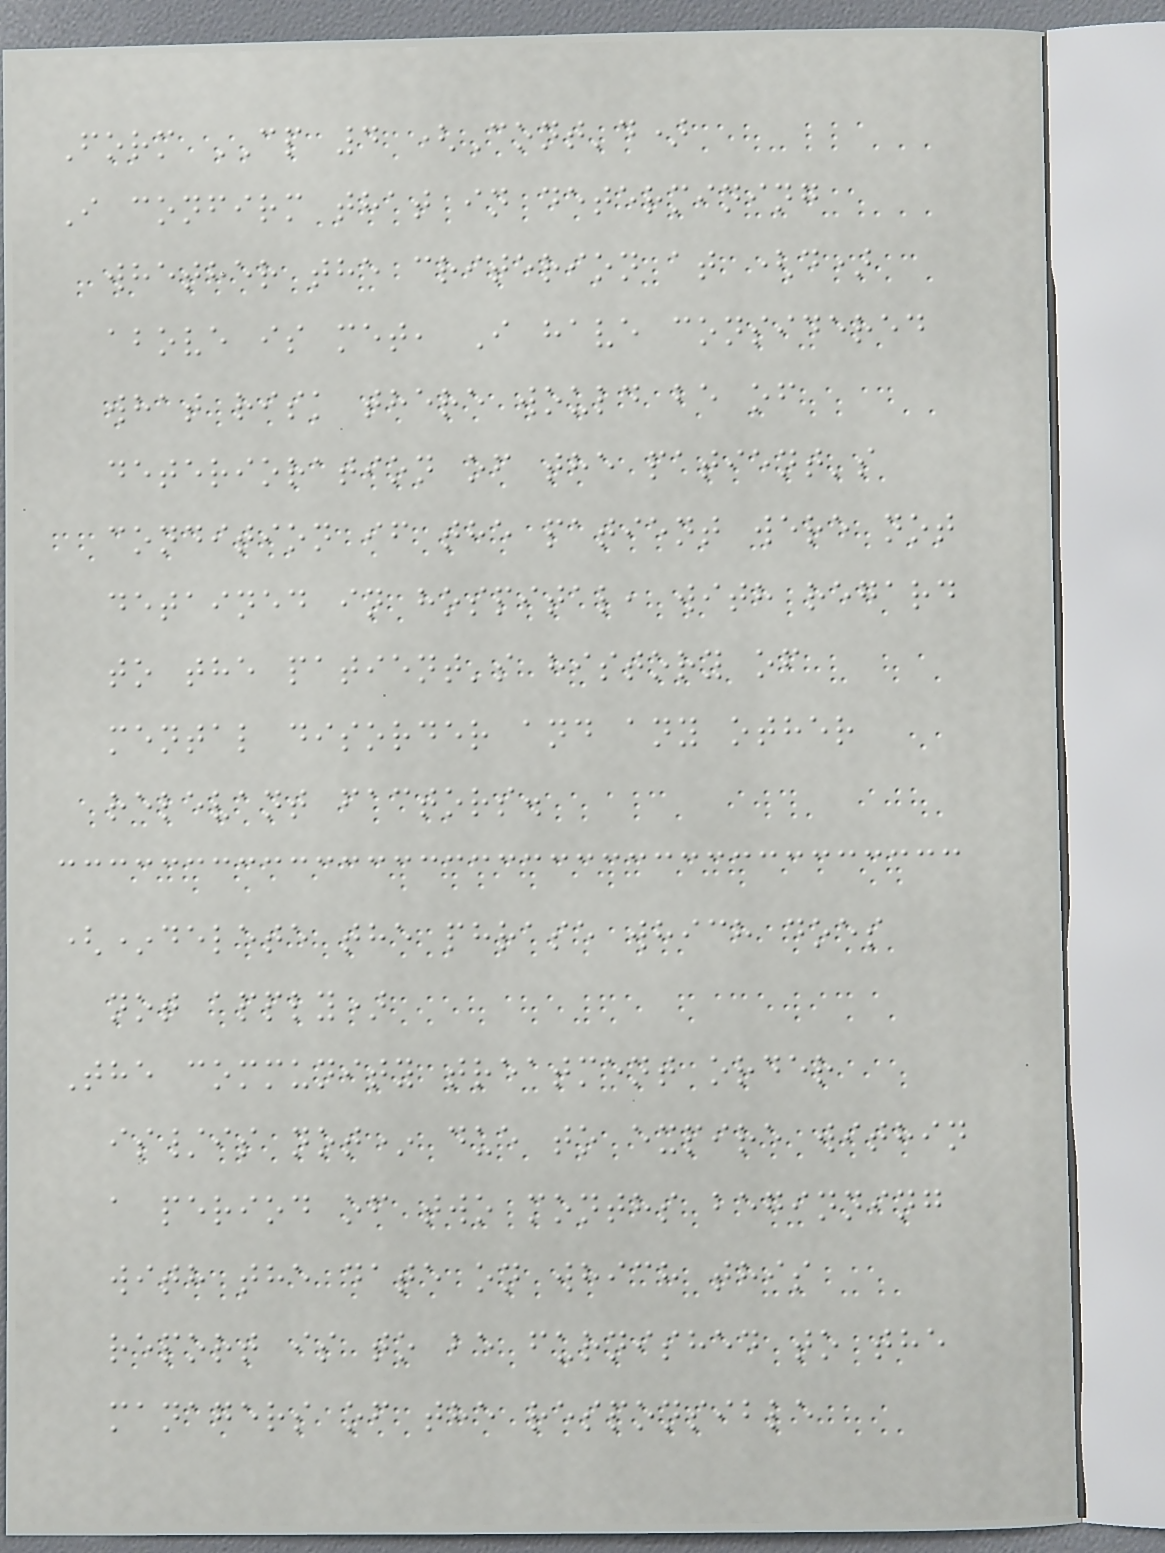Form CP 4 (Cont'd)
I confirm that in determining
whether the criterion at (d)
above is met, I have considered
what risk there would be of
deterioration of the patient's
condition if the patient were not
detained in hospital, with regard
to the patient's history of
mental disorder and any other
relevant factors.
(*delete the phrase which does
not apply)
The community treatment order
is/is not* due to expire within
a period of two months beginning
with the date on which this
report is to be furnished to the
managers of the responsible
